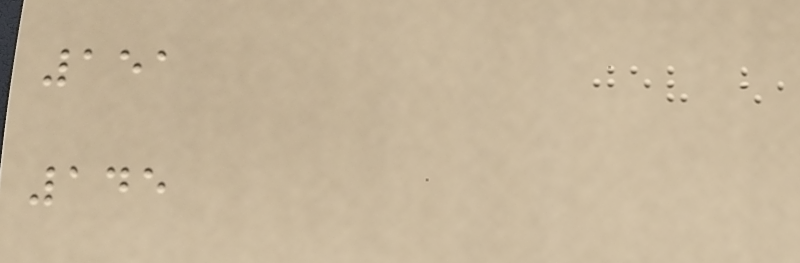151
145
